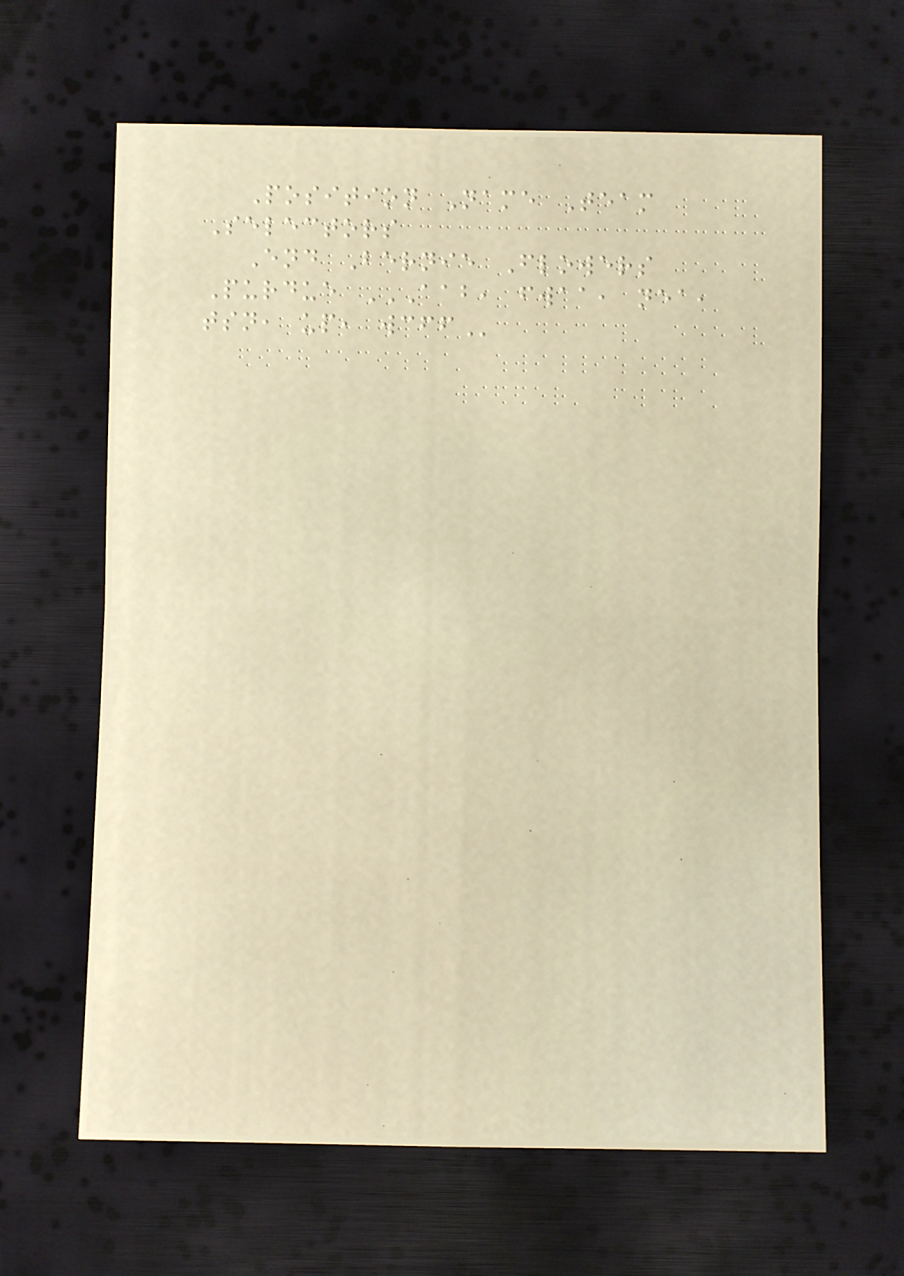Position Name Team
Selectors
End Bernie Flowers
Purdue AAB, FWAA, NEA,
TSN, UP, WCFF
